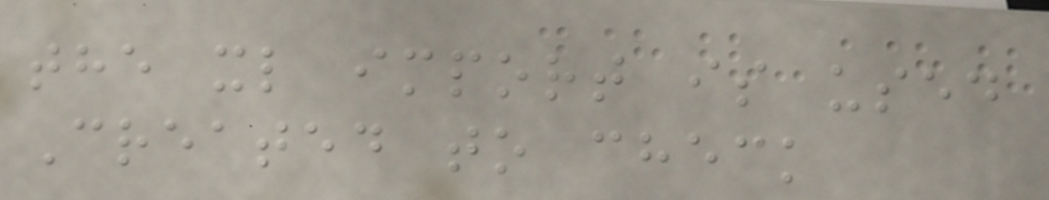the xl import is used
Created to check
